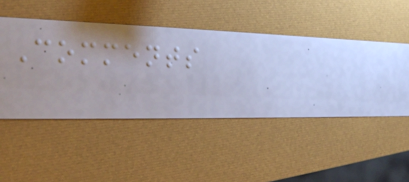Comments
